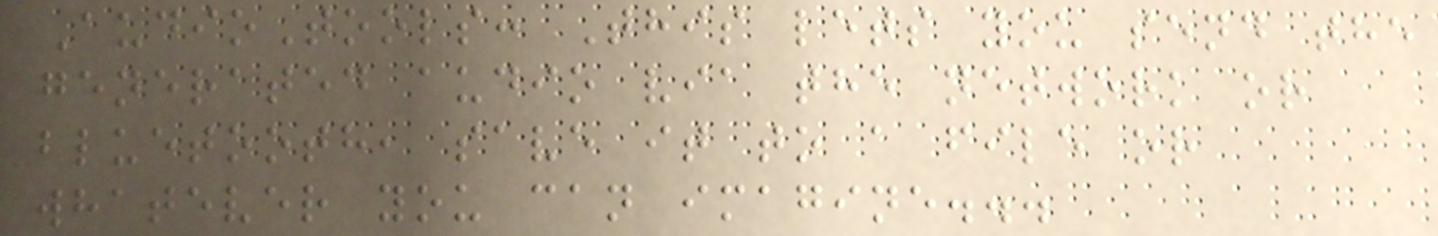AudioTools: This lets you send the
generated audio via the network or
bluetooth, save it to a file or
whatever you can imagine...
